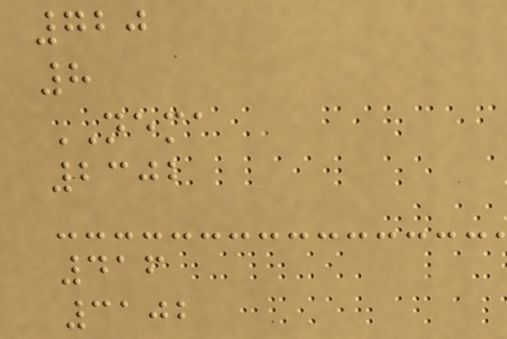720
8
NEMA
2302
416
3102
